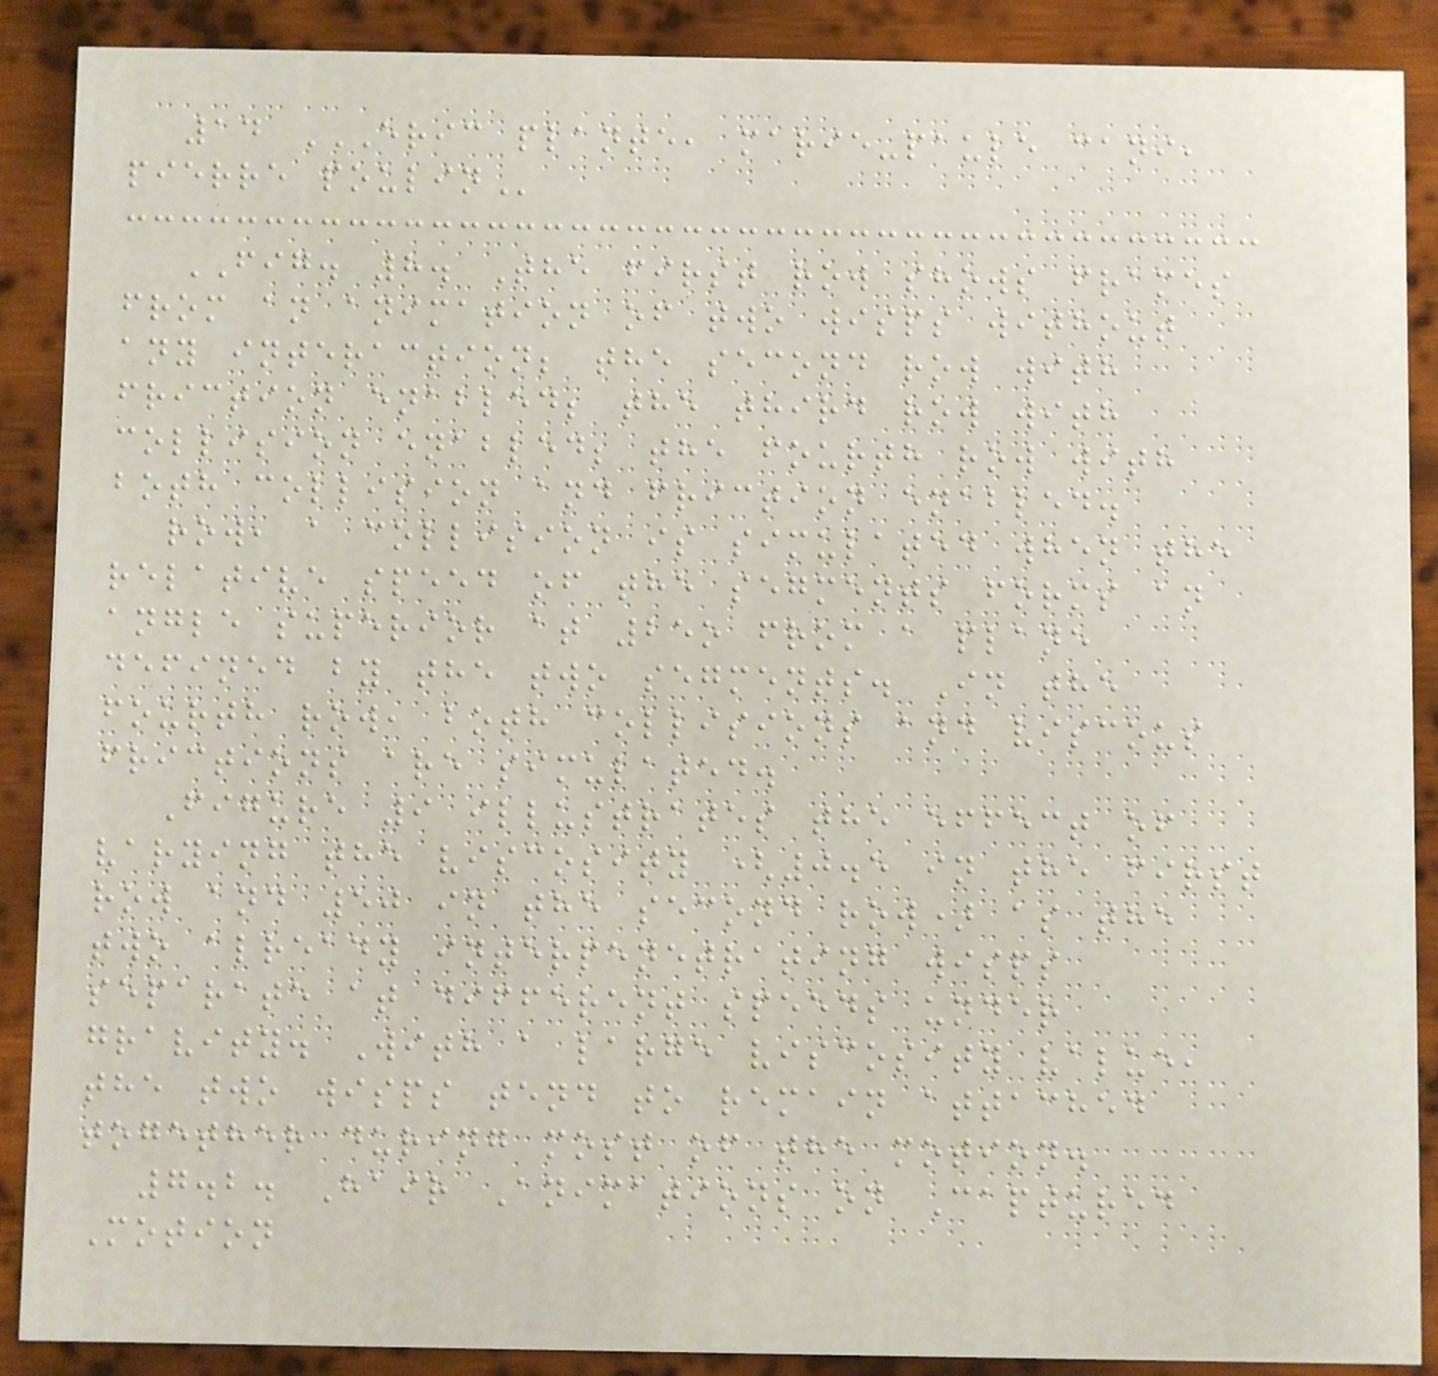14 ERIC PLANTE, MARIE-PAULE CANI,
PIERRE POULIN
FIG. 8. The first row shows frames
from an animation of two wisps without
any interaction; the second row with
friction enabled; the third row with
collision enabled; the fourth row with
both collision and friction enabled.
row, a collision is simulated when the
relative speed of the segments forms an
angle superior at 25o from a plane
defined by the two segments. In the
fourth row, both collisions and viscous
frictions are simulated.
Figure 9 illustrates the effect of
varying the viscosity (0.5 in the first
row and 50 in the second row) as the
two already interpenetrating wisps
separate at different speeds under
gravity. With a large viscosity value,
the two wisps tend to remain attached
together during most of the motion.
7.2. Hair Animations on Captured
Motion
